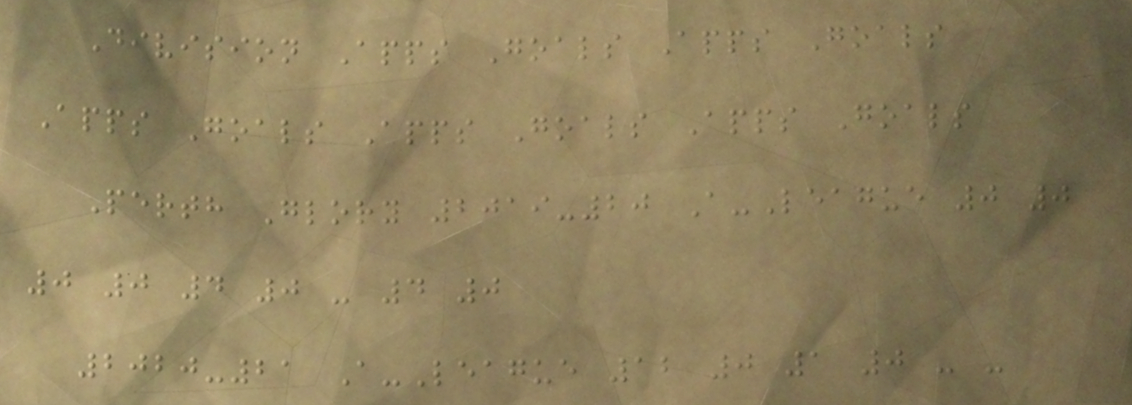Division Apps Goals Apps Goals
Apps Goals Apps Goals Apps Goals
Perth Glory 2019-20 A-League 0 0
0 0 4 0 - 4 0
2020-21 A-League 12 0 1 0 - -
